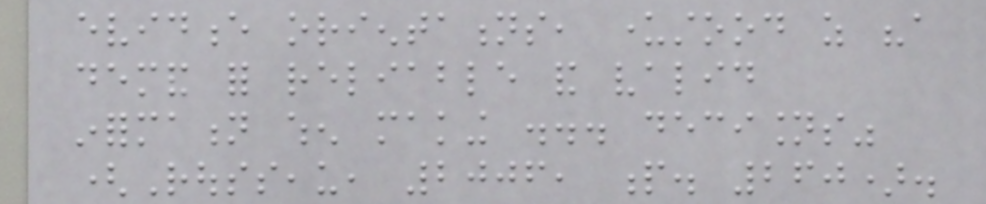evidence orientations, understood as "a
demand for reliable and valid
information when making ... decisions"
(Rousseau, 2006, p. 260).
